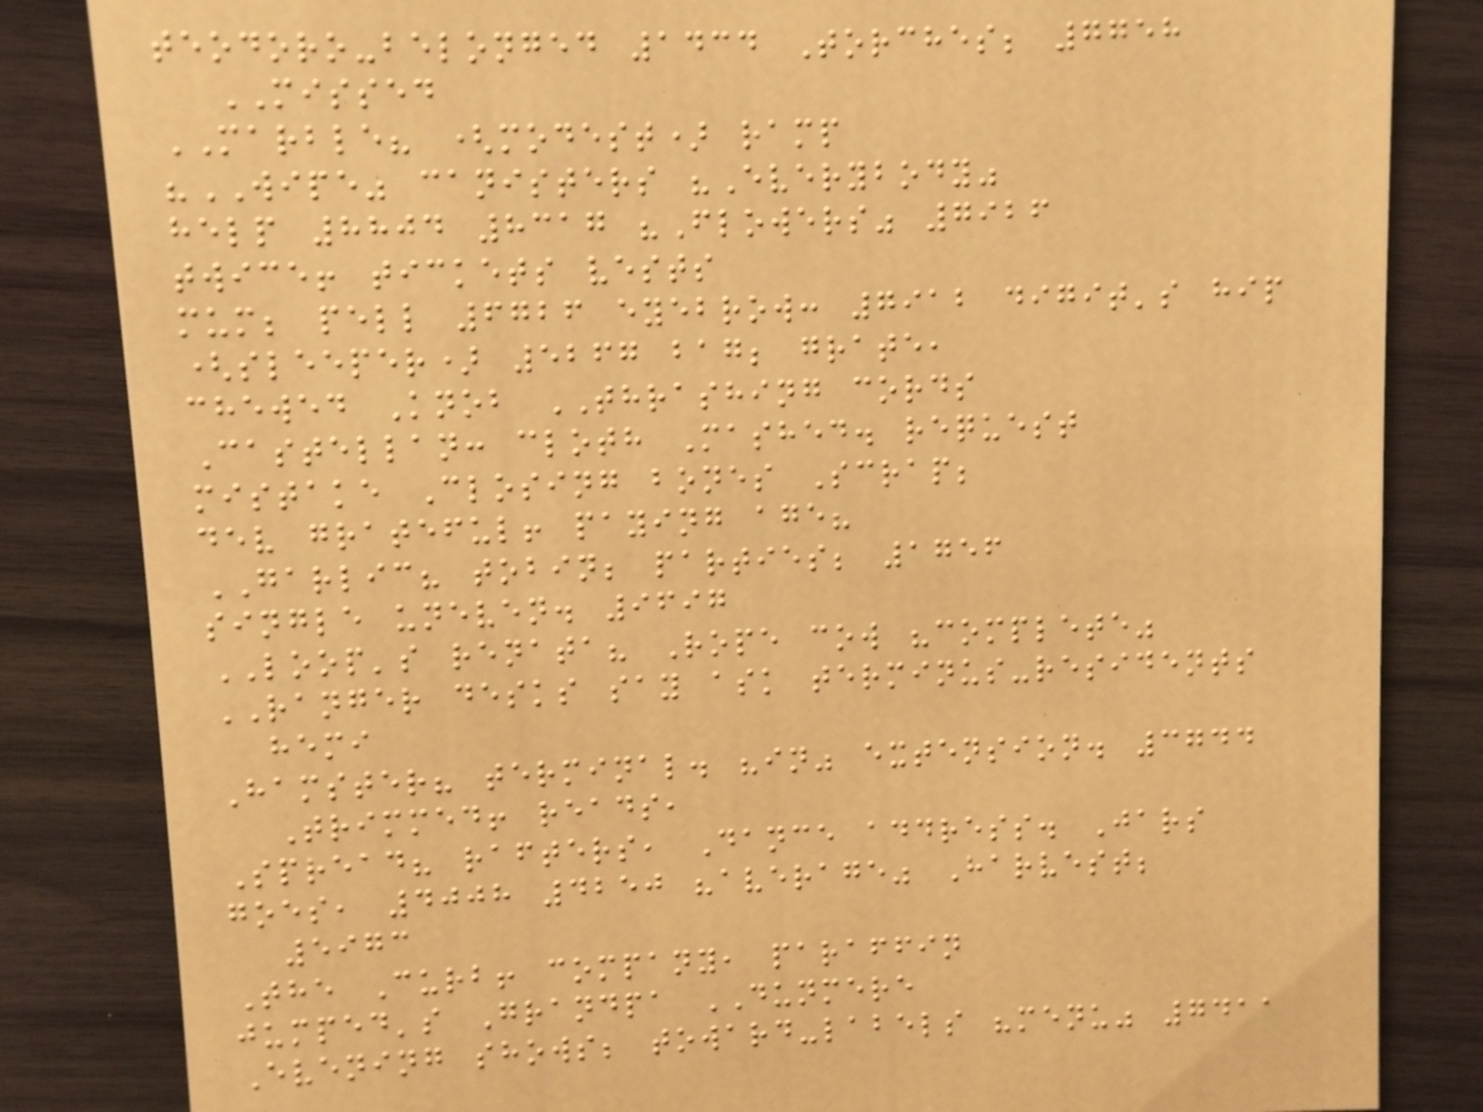teodoro-belonged 1434 Torches; 7758
MISSED
MARBLE? (modest) ramp
"WIPE" canisters "Everybody"
help 8804 8317 "Flowers" 7926
twice! tickets vests
mum; pell 6726 eyebrow: 7912 digit's hip
(sleeper) 5267 bag; grate,
chewed Knob THRASHING cords
Castellan: cloth Mashed. request
mistake Closing bones Scrap;
dev grateful! paying age?
GARLIC? tobin; parties; 1756
single uneven. 9697
LOOP's renata? Rope cow "complete"
RANGER desks say ask terminus-residents
hemi
Hamster? terminal. "in" extension. 3744
Trimmed! reads,
Spread? rafters, Dance address. Jars
goes, 4008 4250 "average" Harvest;
5973
The Curb! company, paraffin
jumped's Grandpa DUNMERE
Evening shows; toward-labels "menu" 7411
